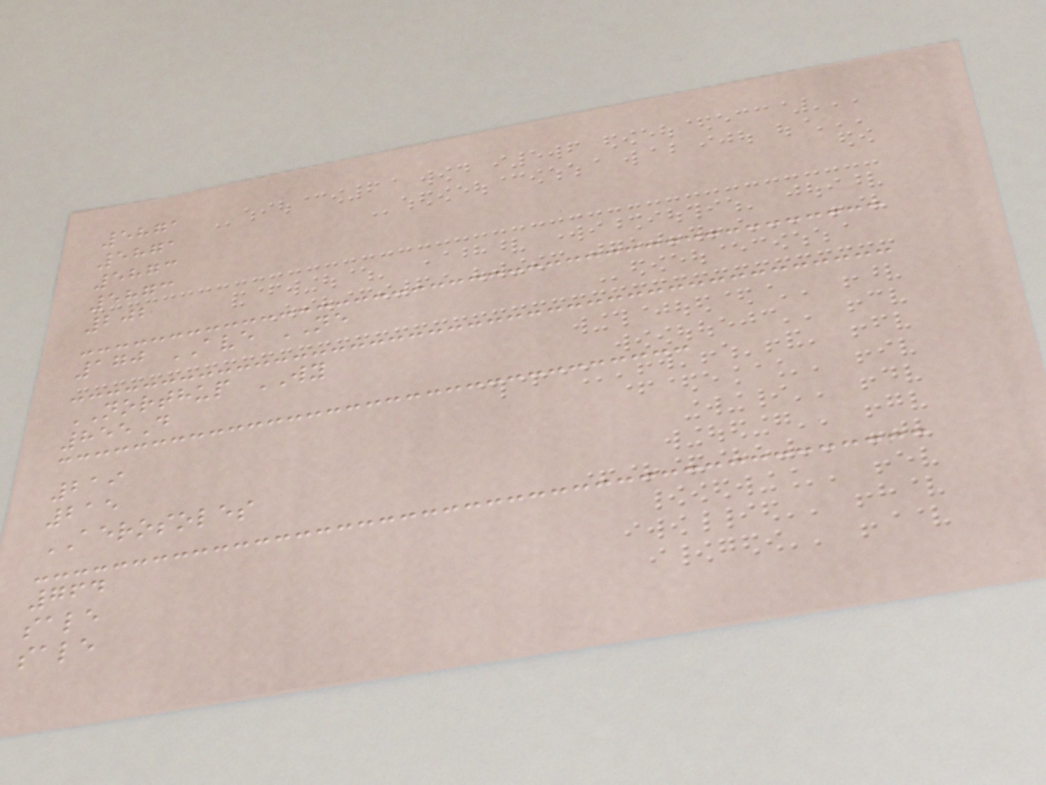5871
5871
5873
5873
202
170 AVE NE
NORTHUP WY
855D
219
215
AEROSOLES
764
sale
sale
